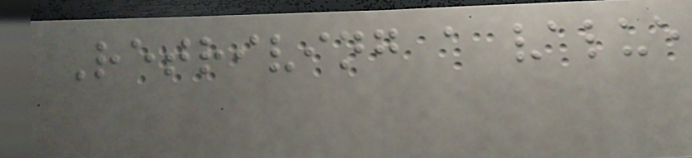Retriving a value
